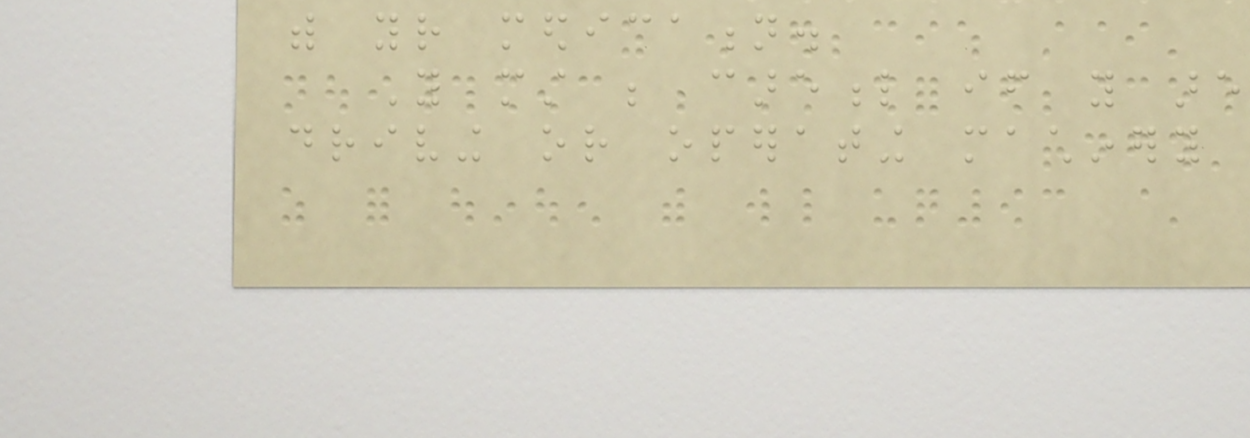with your medication.
You must be careful if you are
driving or operating machinery
